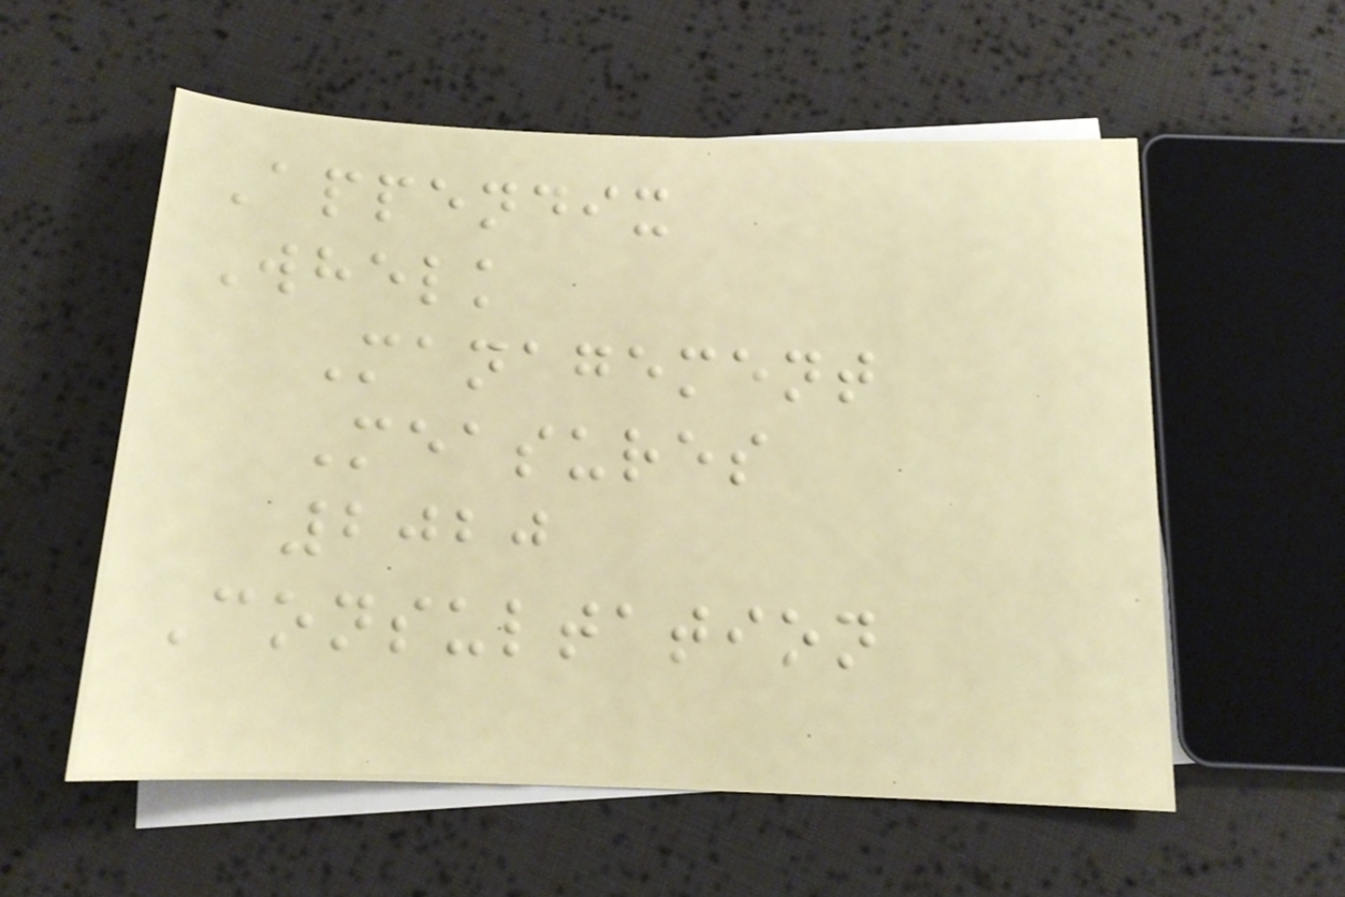Appendix
Whelk
Management
Measures
2020
Consultation
